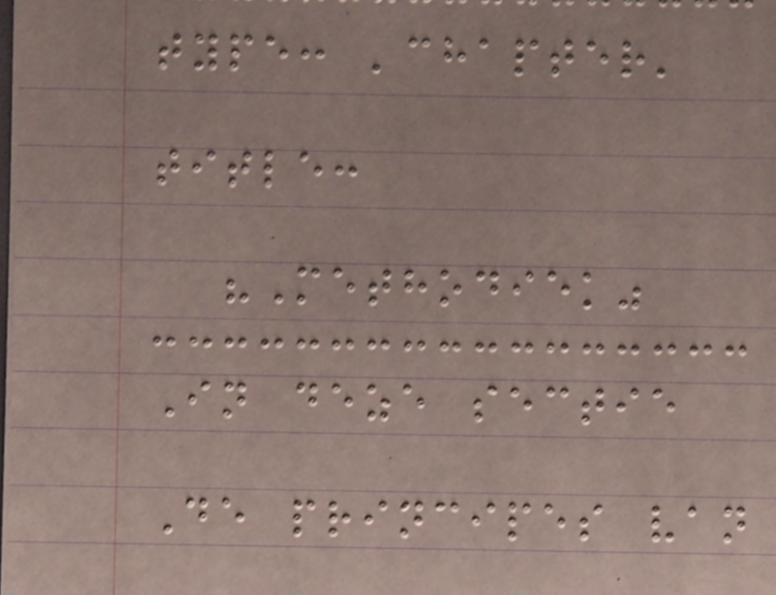type: 'chapter'
title:
"Methodiek"
In deze sectie
De principes van
